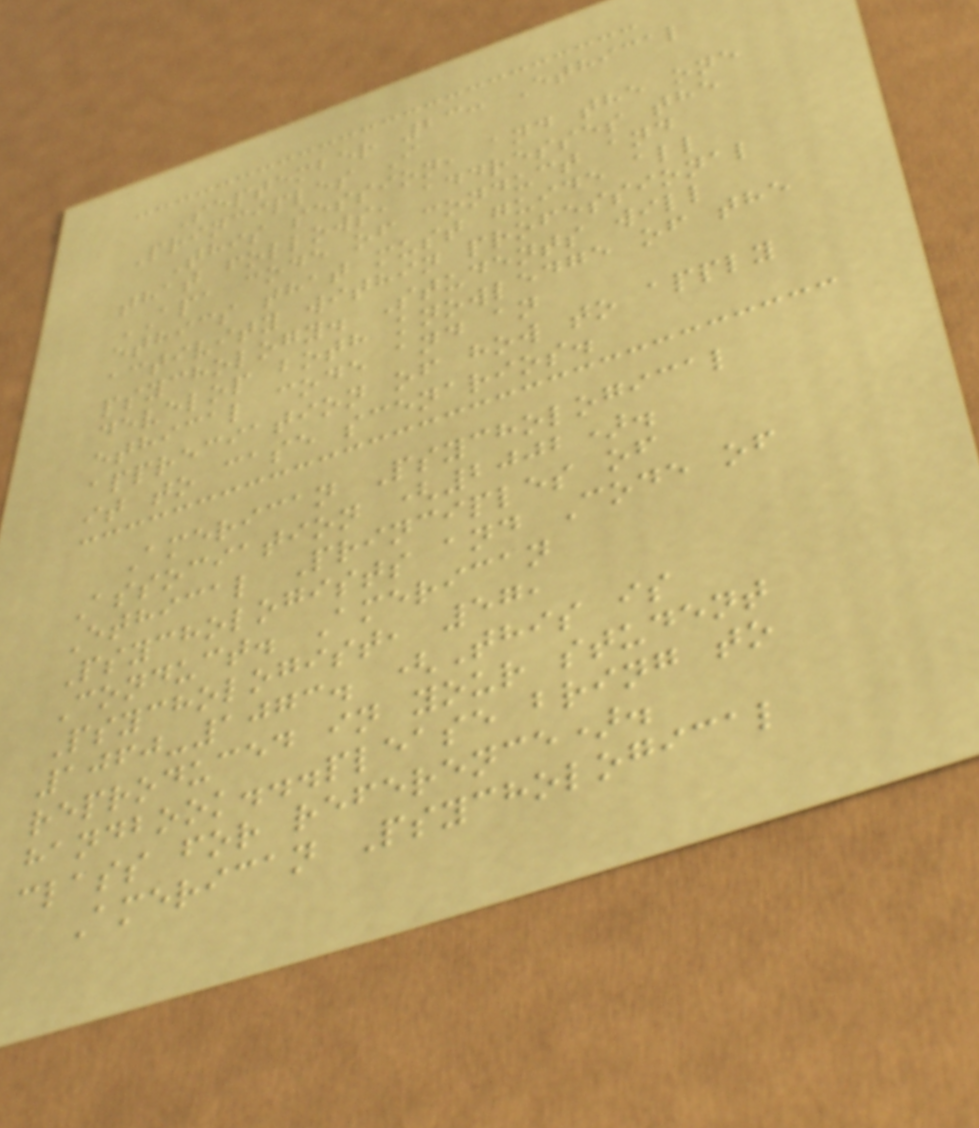September 23: Ethical
Principles I
This session, and the one
that follows, addresses the
APA code of conduct and
ethics that must guide all
activity within professional
psychology. Students will
develop both knowledge of the
ethical code and an
appreciation of how to apply
it to case scenarios.
American Psychological
Association (2002).
Ethical Principles of
Psychologists and Code of
Conduct. American
Psychologist, 57,
1060-1073. (This is
reproduced in your student
handbook...please bring to
class for reference).
American Psychological
